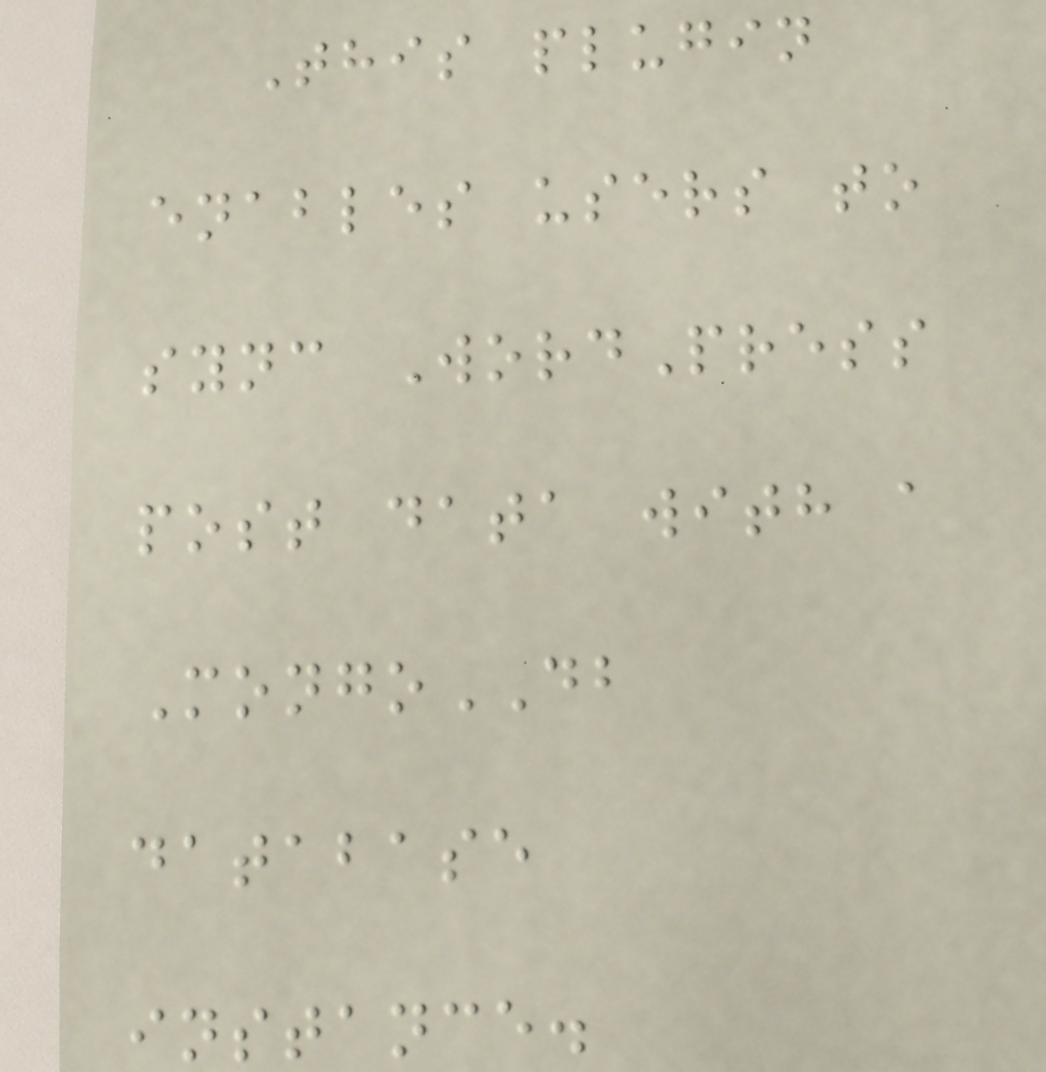This plugin
enables users to
sync WordPress
post data with a
MongoDB
database
instance.
